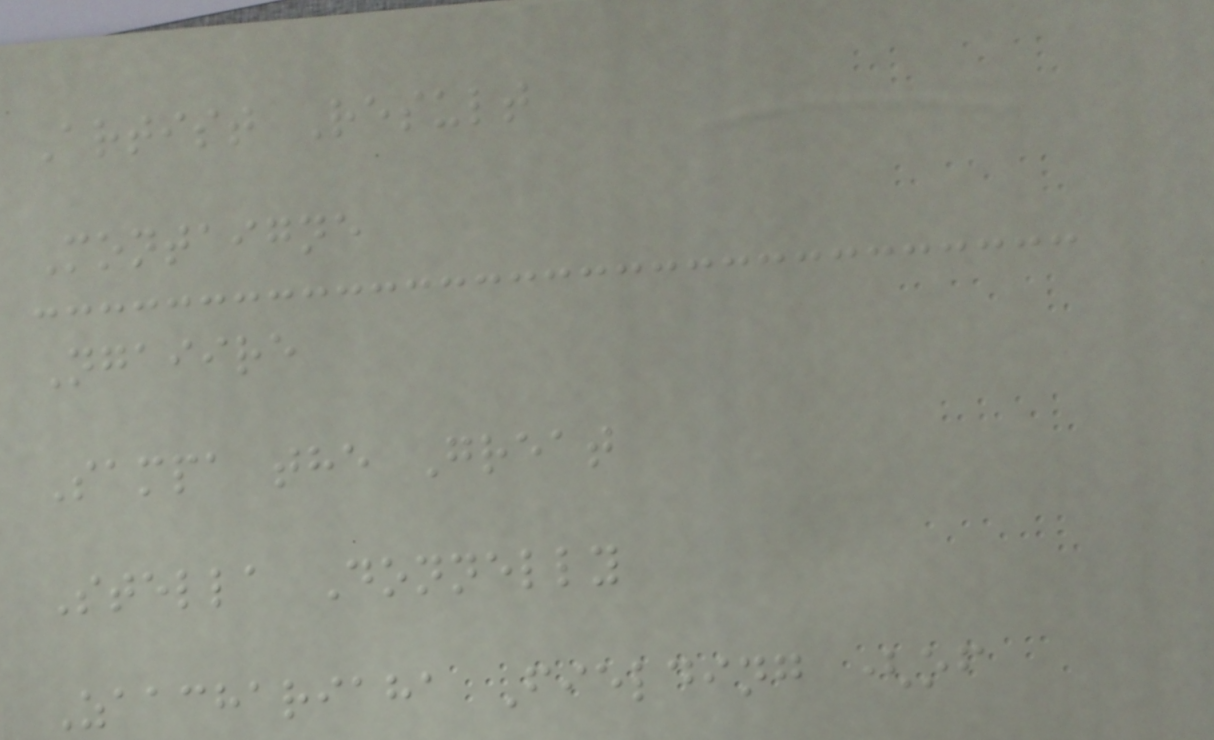Artist Result
Montaigne
Ngaiire
Sampa the Great
Stella Donnelly
Zaachariaha Fielding (of
